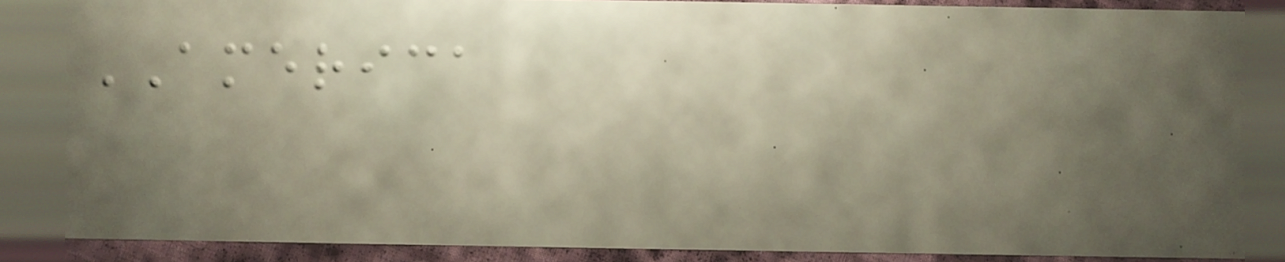AMERICA
